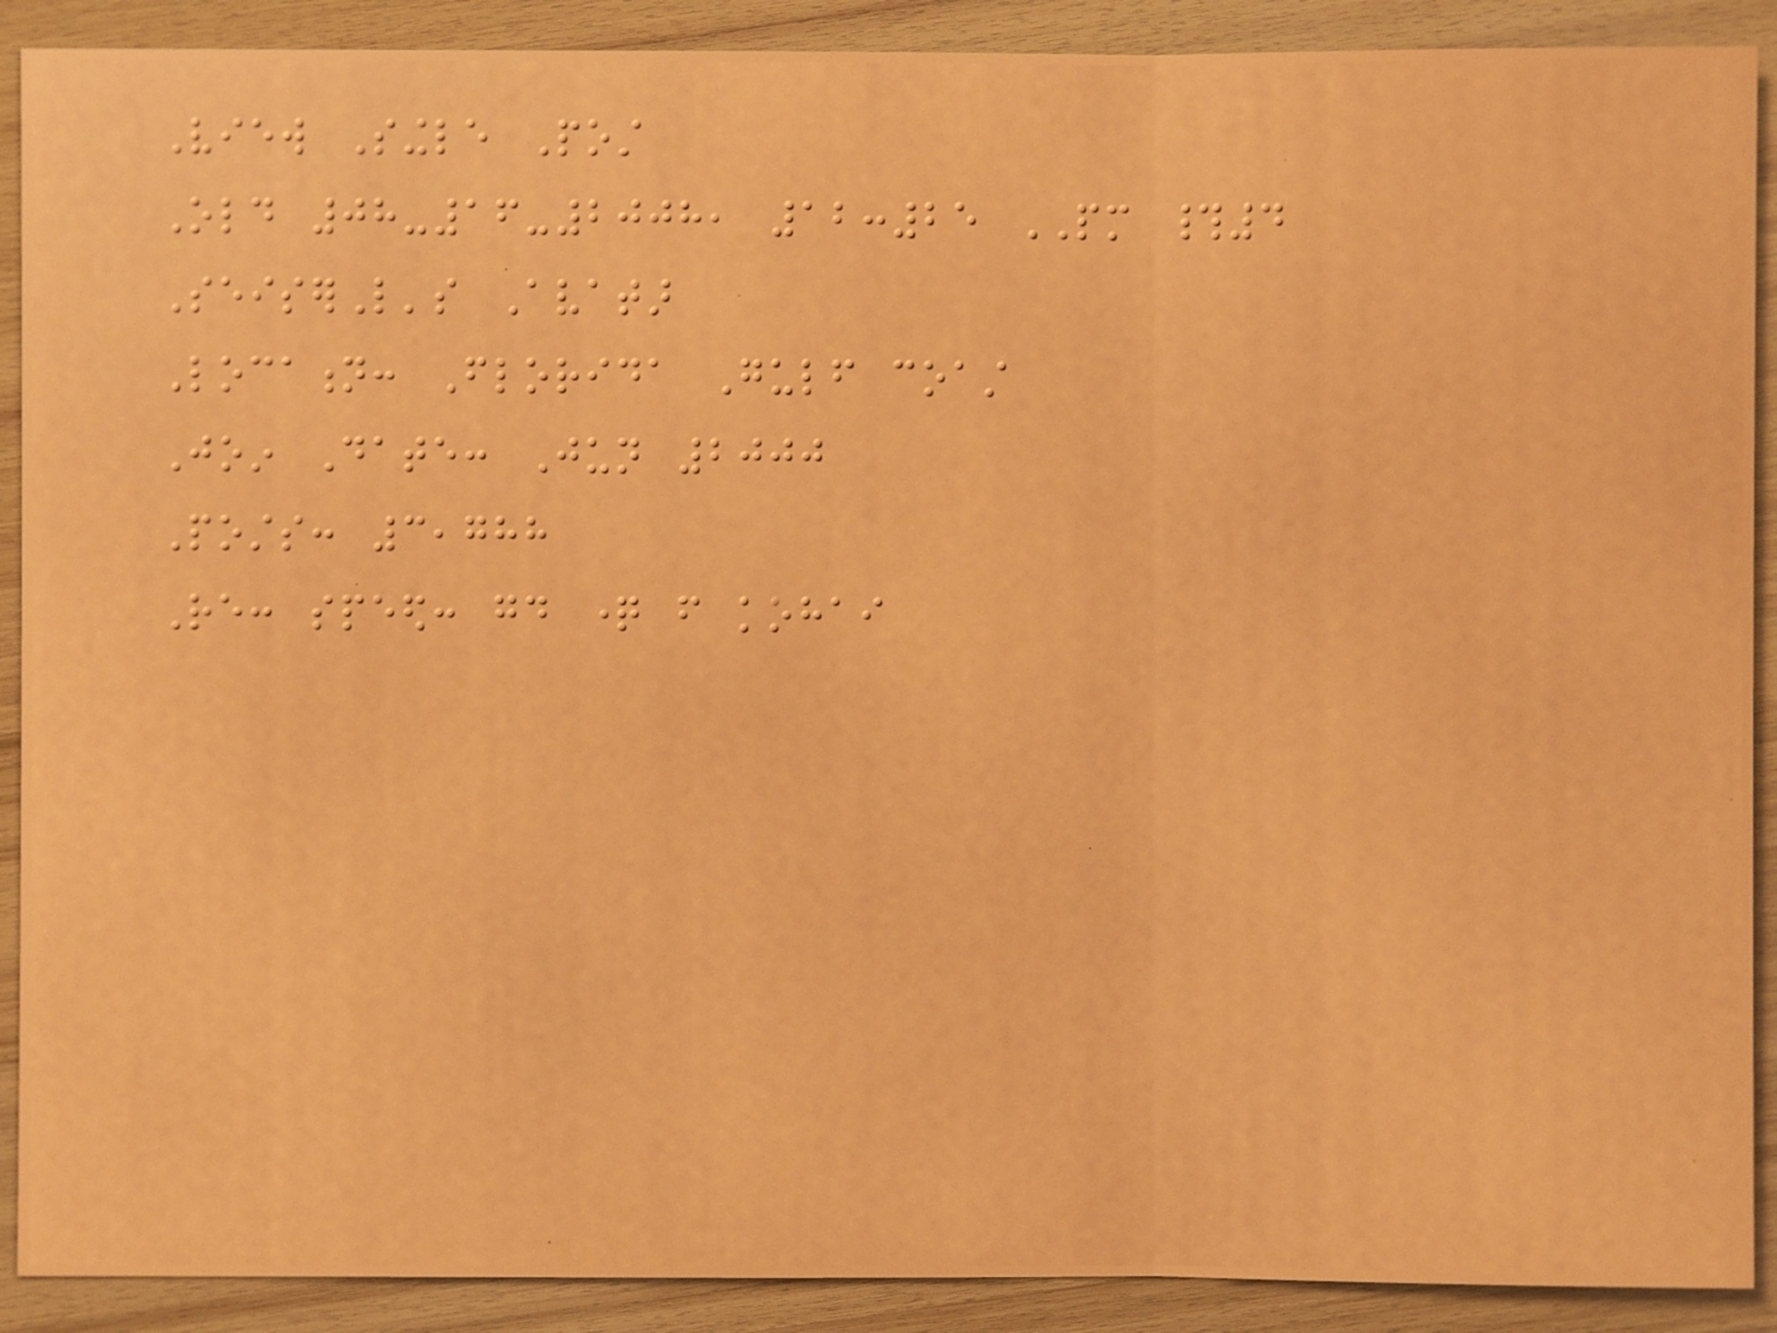View Single Post
Old 08-16-2008, 12:25 PM #4
SeiserL's Avatar
Location: Florida Gulf coast
Join Date: Jun 2000
Posts: 3,788
Re: speed: good question from kohai
